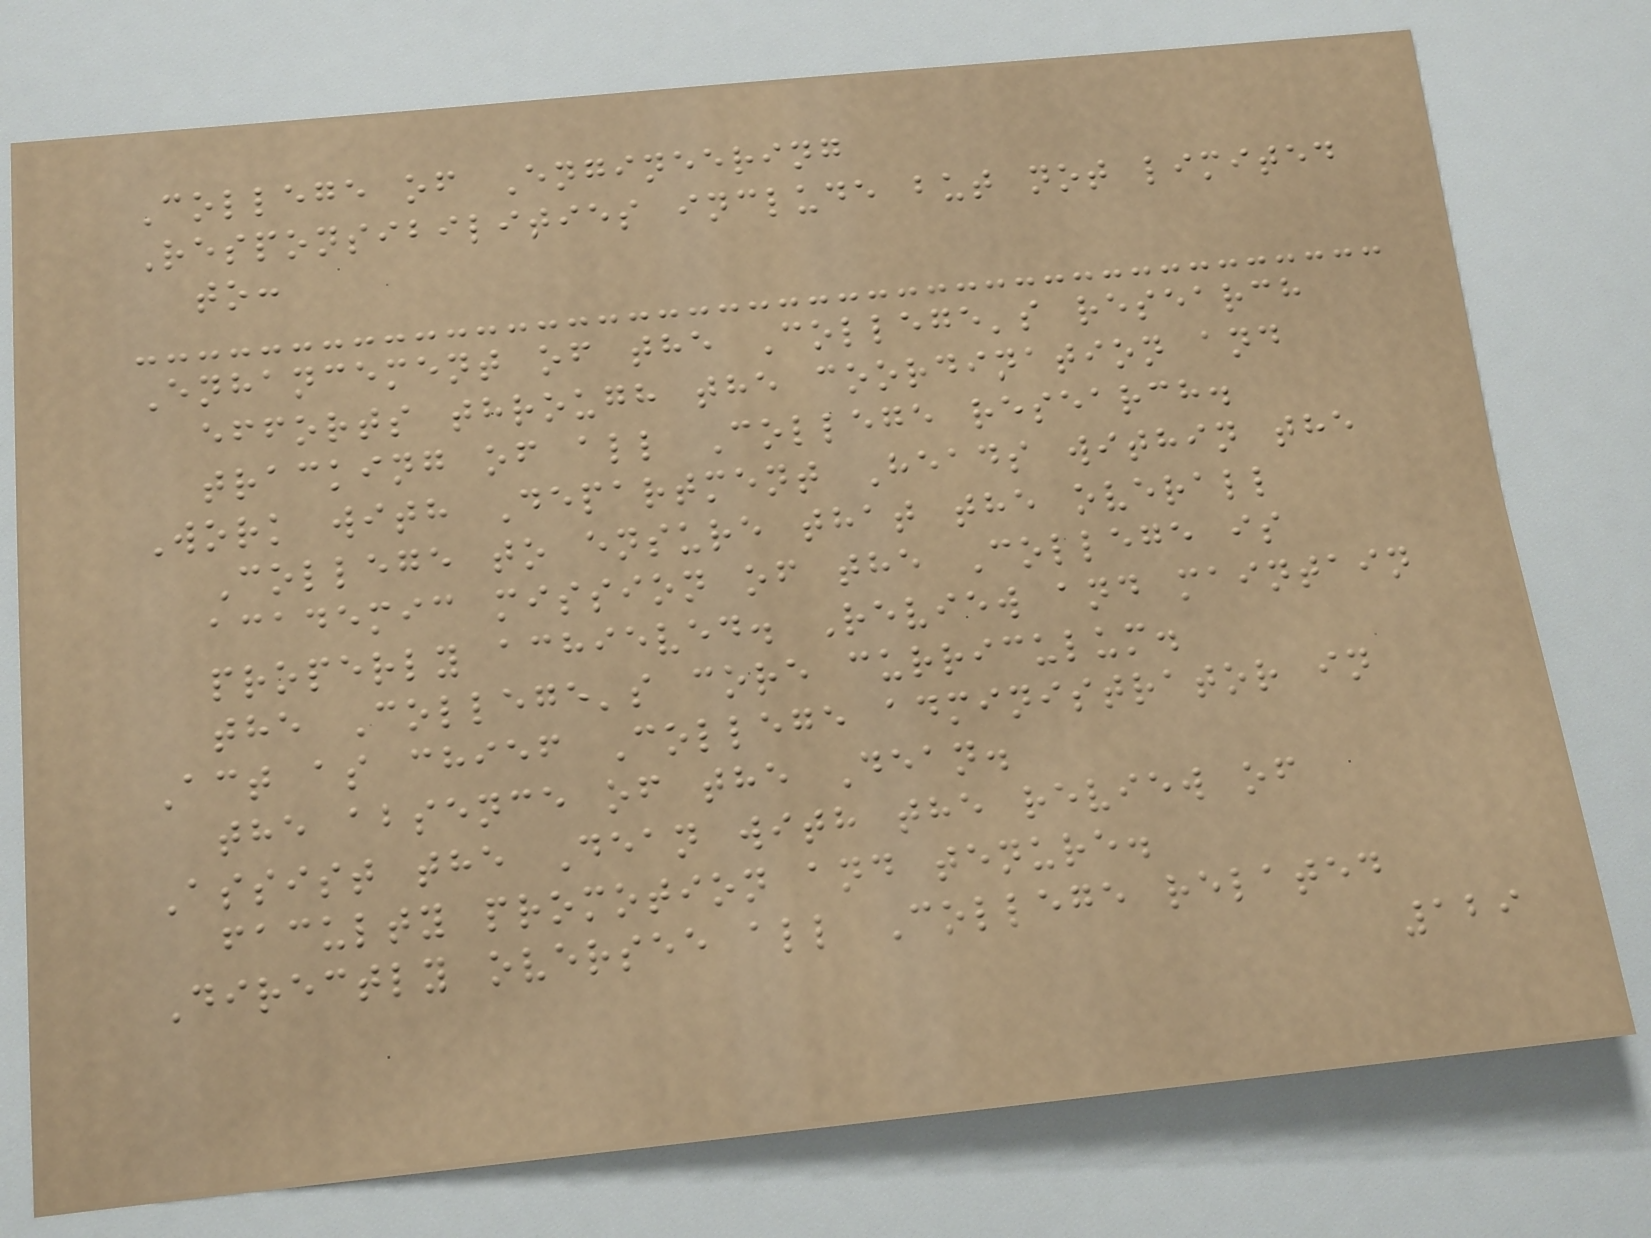College of Engineering
Responsibilities include but not limited
to:
Enhancement of the College's research
efforts through the coordination and
tracking of all College research.
Work with Department Heads within the
College to ensure that the overall
academic mission of the College is
properly achieved. Review and maintain
the College's core curriculum.
Act as chief College administrator in
the absence of the Dean.
Assist the Dean with the review of
faculty promotion and tenure.
Directly oversee all College related
129
